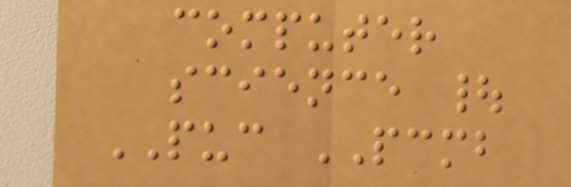computer
science |
PUC PCMB
